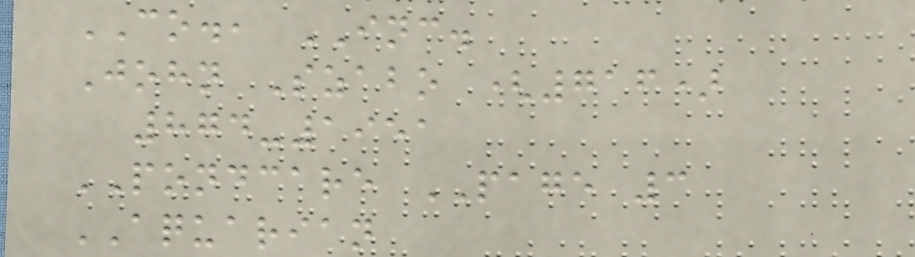CO., INC.
John Szabo (716)
874-1951
PONDCARE PAGE 3
AQUARIAN
